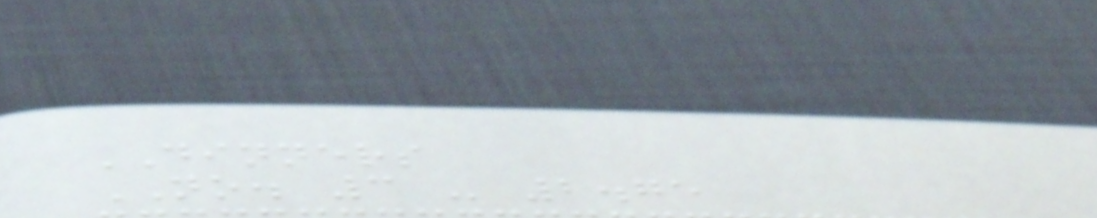DINNERS
NO. 3 - 2.75
